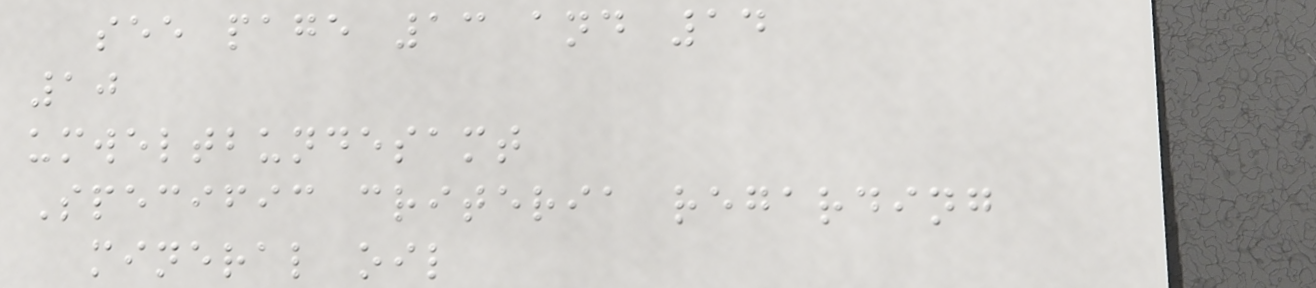see page 13 and 14
10
umweltbundesamt
Specific criteria regarding
mineral oil
